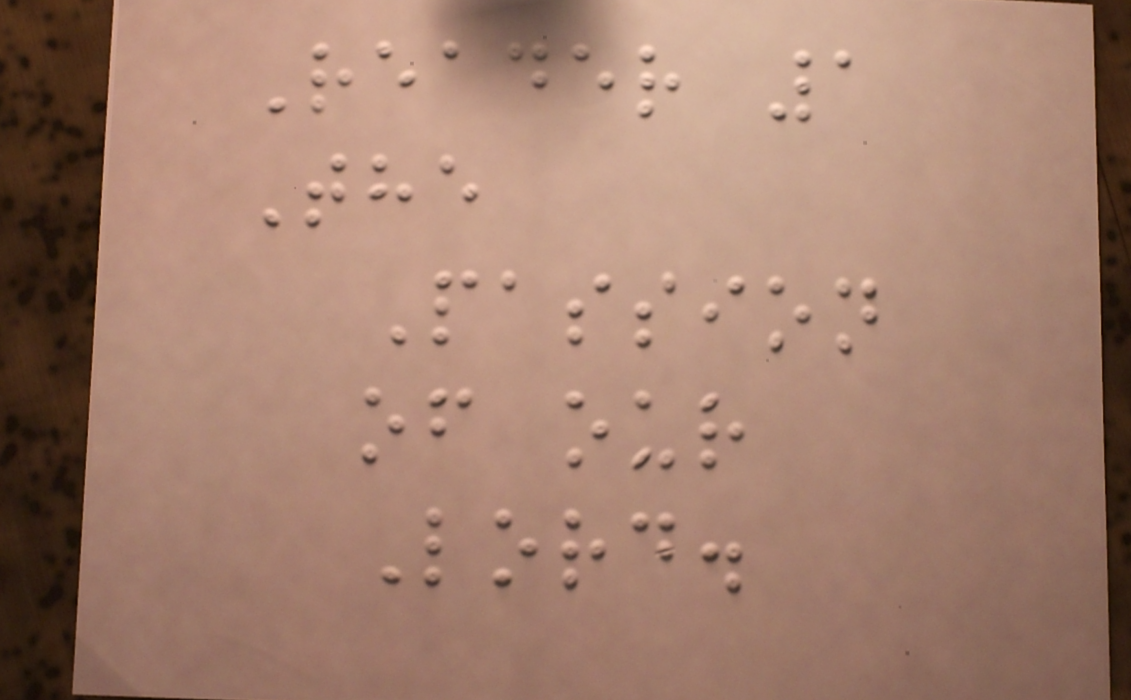Reader 1
The
Passion
of our
Lord.
